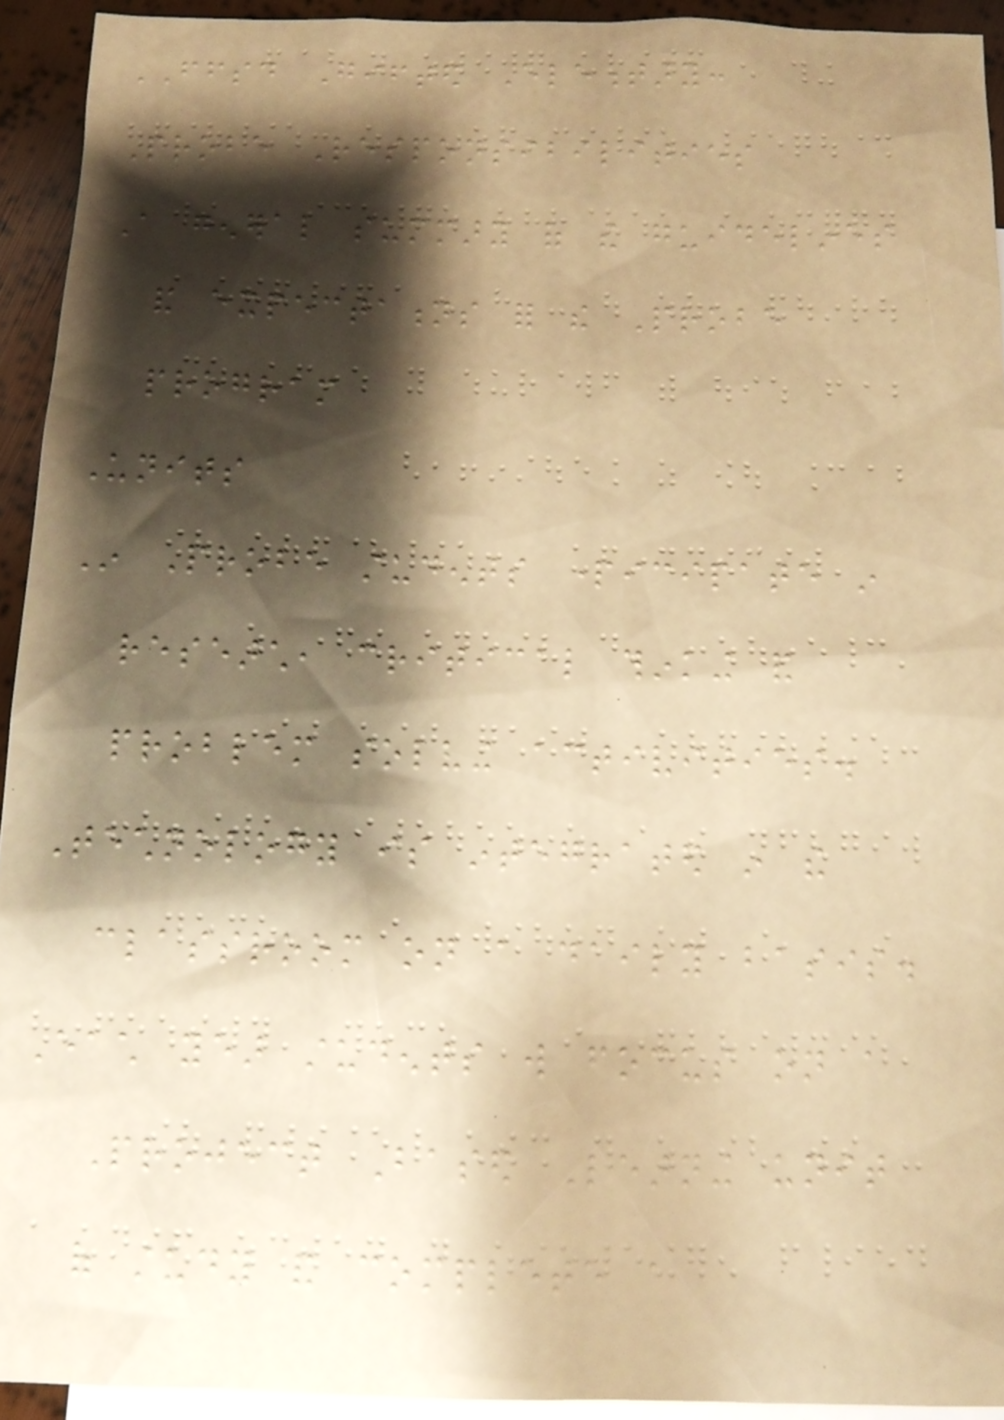FFSD Gifted Elementary:
Probe Responsibilities
A general summary of the guidelines
and expectations for the Probe
program
Units
In Probe students participate in
research, critical thinking and
problem solving activities.
Technology is integrated in the
classroom on a daily basis.
Each year students will focus on a
Project Based Learning unit
of study and complete a
